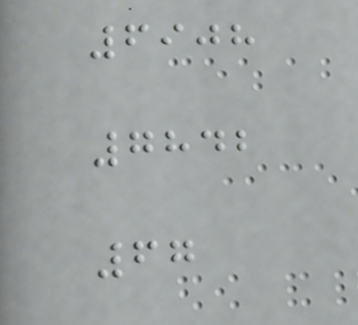6908
7842
67
